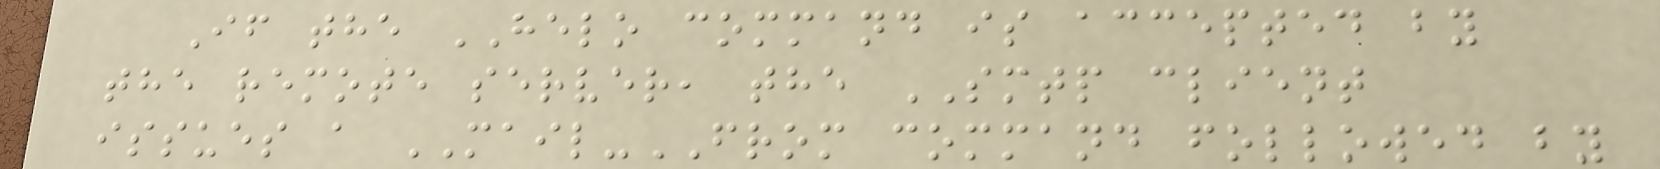If the HELO command is accepted by
the remote server, the SMTP client
issues a MAIL-FROM command followed by
